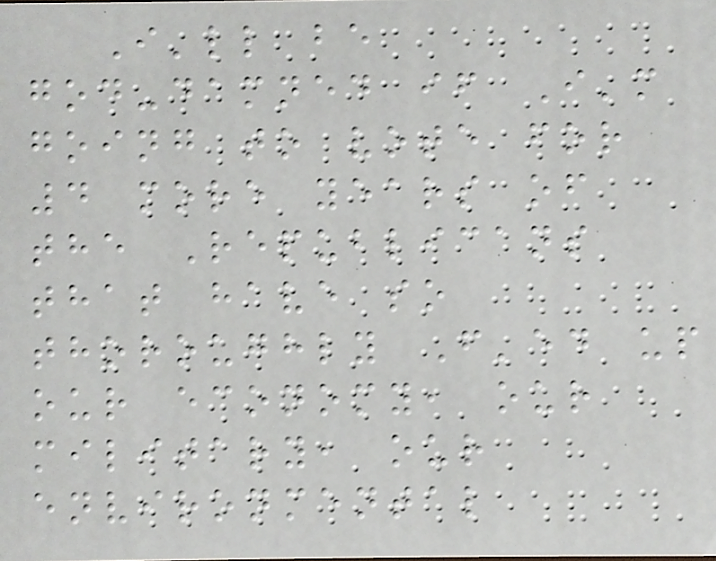I'll be
god-damned if I'm
going to vote for
4 more years of
the Republicans
that have so
thoroughly F'ed up
our economy, our
military, our
environmental
